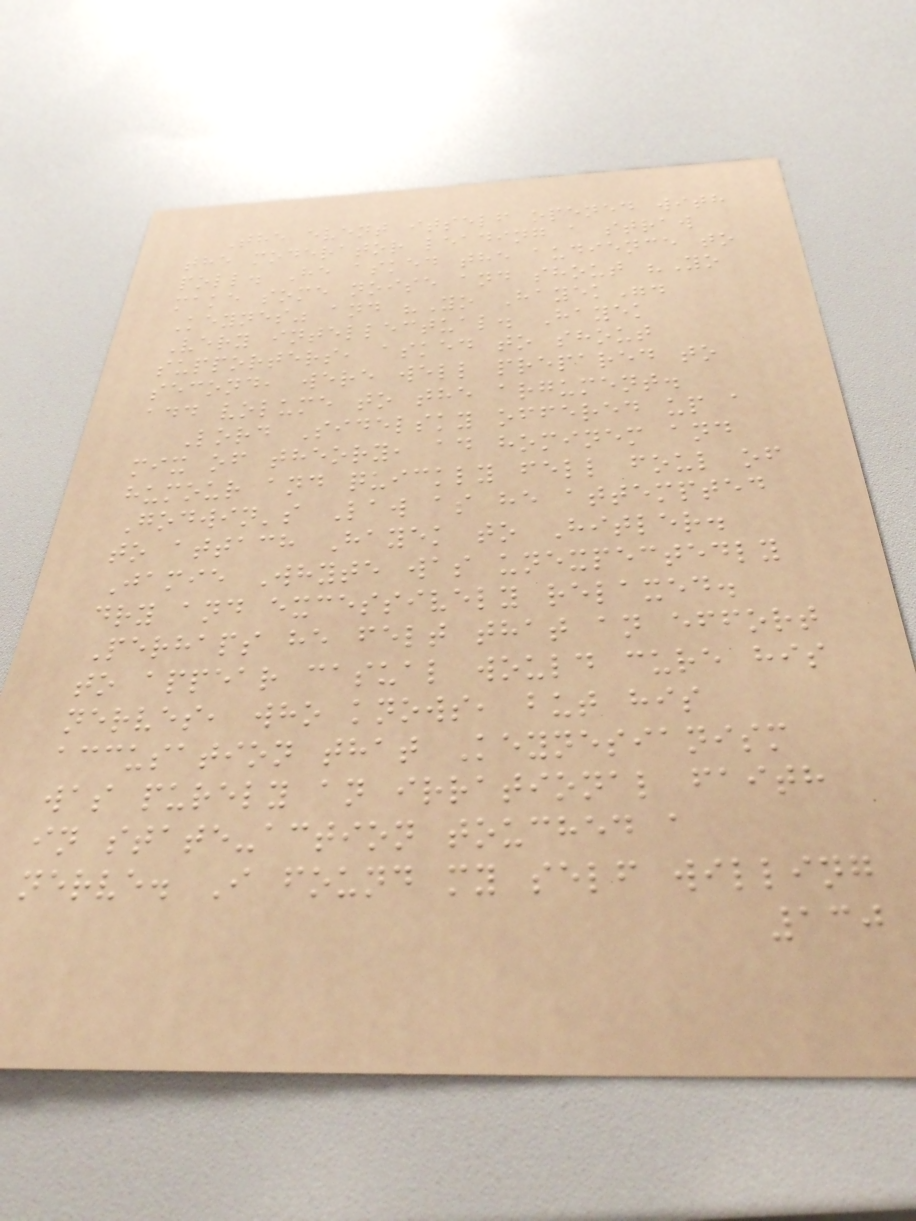The event itself opened with
the moderator leading a straw
poll. He asked the audience to
make some noise and shout "Yo
Keynes" and "Yo Hayek".
Very intellectual. Hayek
supporters, asked to shout
second, were well prepared to
add volume to the argument.
Lord Sidelsky offered up a
mix of theory, ad hominem and
humour and quickly fell foul of
Godwin's Law as he attempted
to attach Hayek to Hitler.
Jamie Whyte was unexpectedly
dry and excessively relaxed.
Perhaps he felt that an effort
to appear casual would cure his
nerves, who knows, but his
accusation that Keynesianism
was purely an irrational faith
in state-action touched a
nerve. I found my self willing
130
